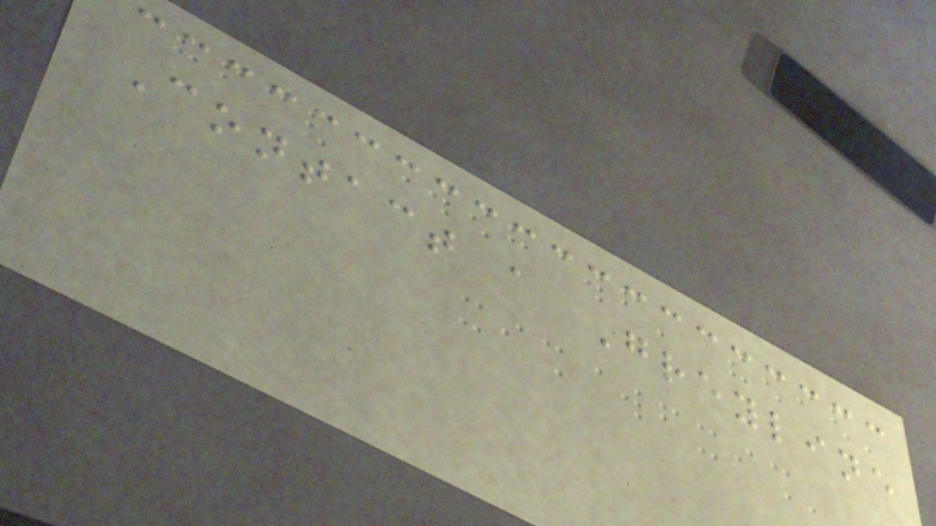Contact a Greyline
